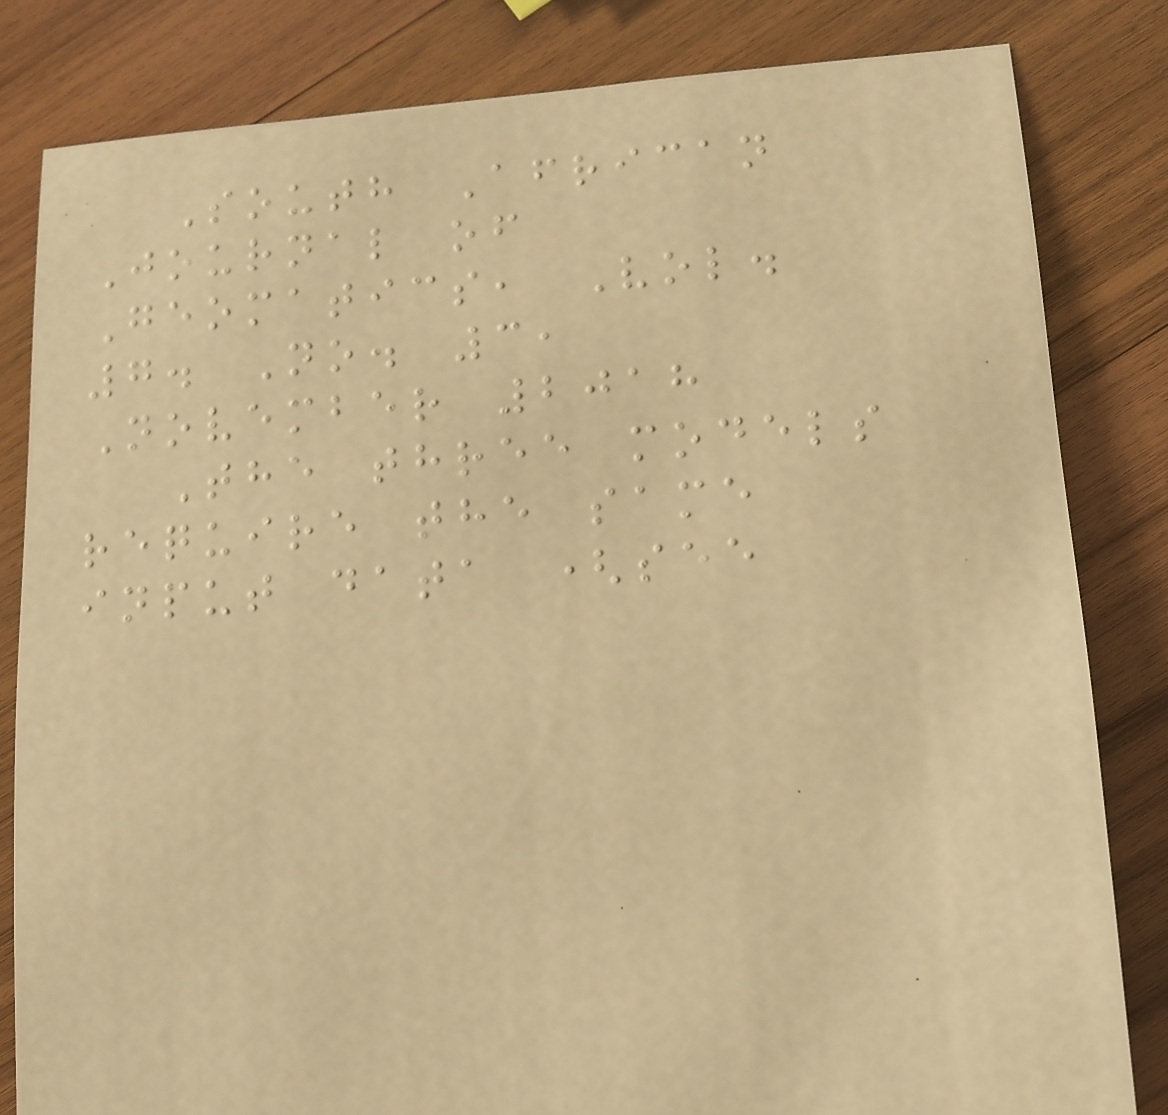South African
Journal of
Geomatics, Vol.
7. No. 3,
November 2018
The three models
require the same
input data (see
